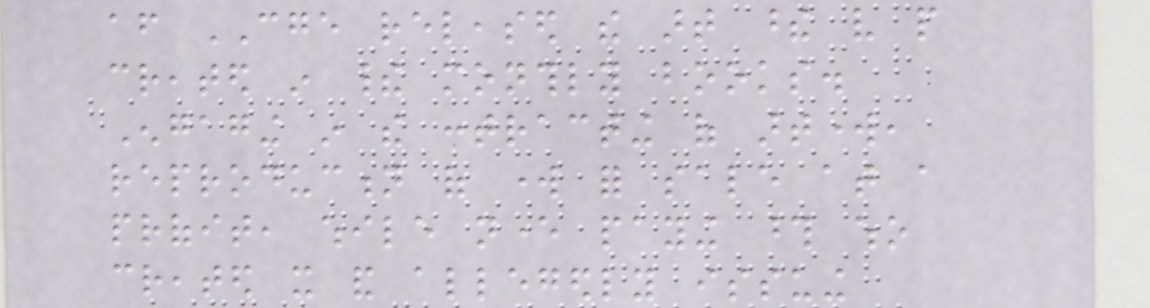after CGE released the art these very people
created in their monthly books.
Engaging in the contracting of artwork,
reproduction of work for sale at a
profit, while never paying those who
created it and allegedly issuing
